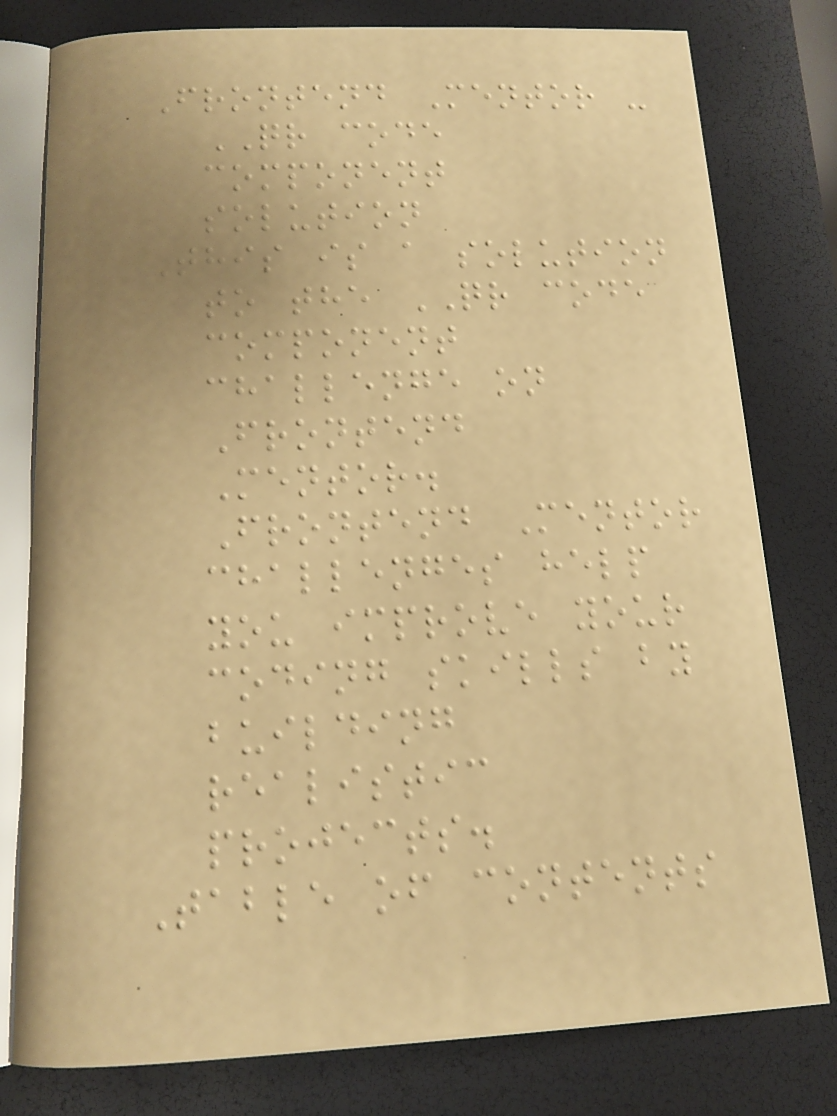Frontend Mentor -
QR code
component
solution
This is a solution
to the QR code
component
challenge on
Frontend
Mentor.
Frontend Mentor
challenges help
you improve your
coding skills by
building
realistic
projects.
Table of contents
